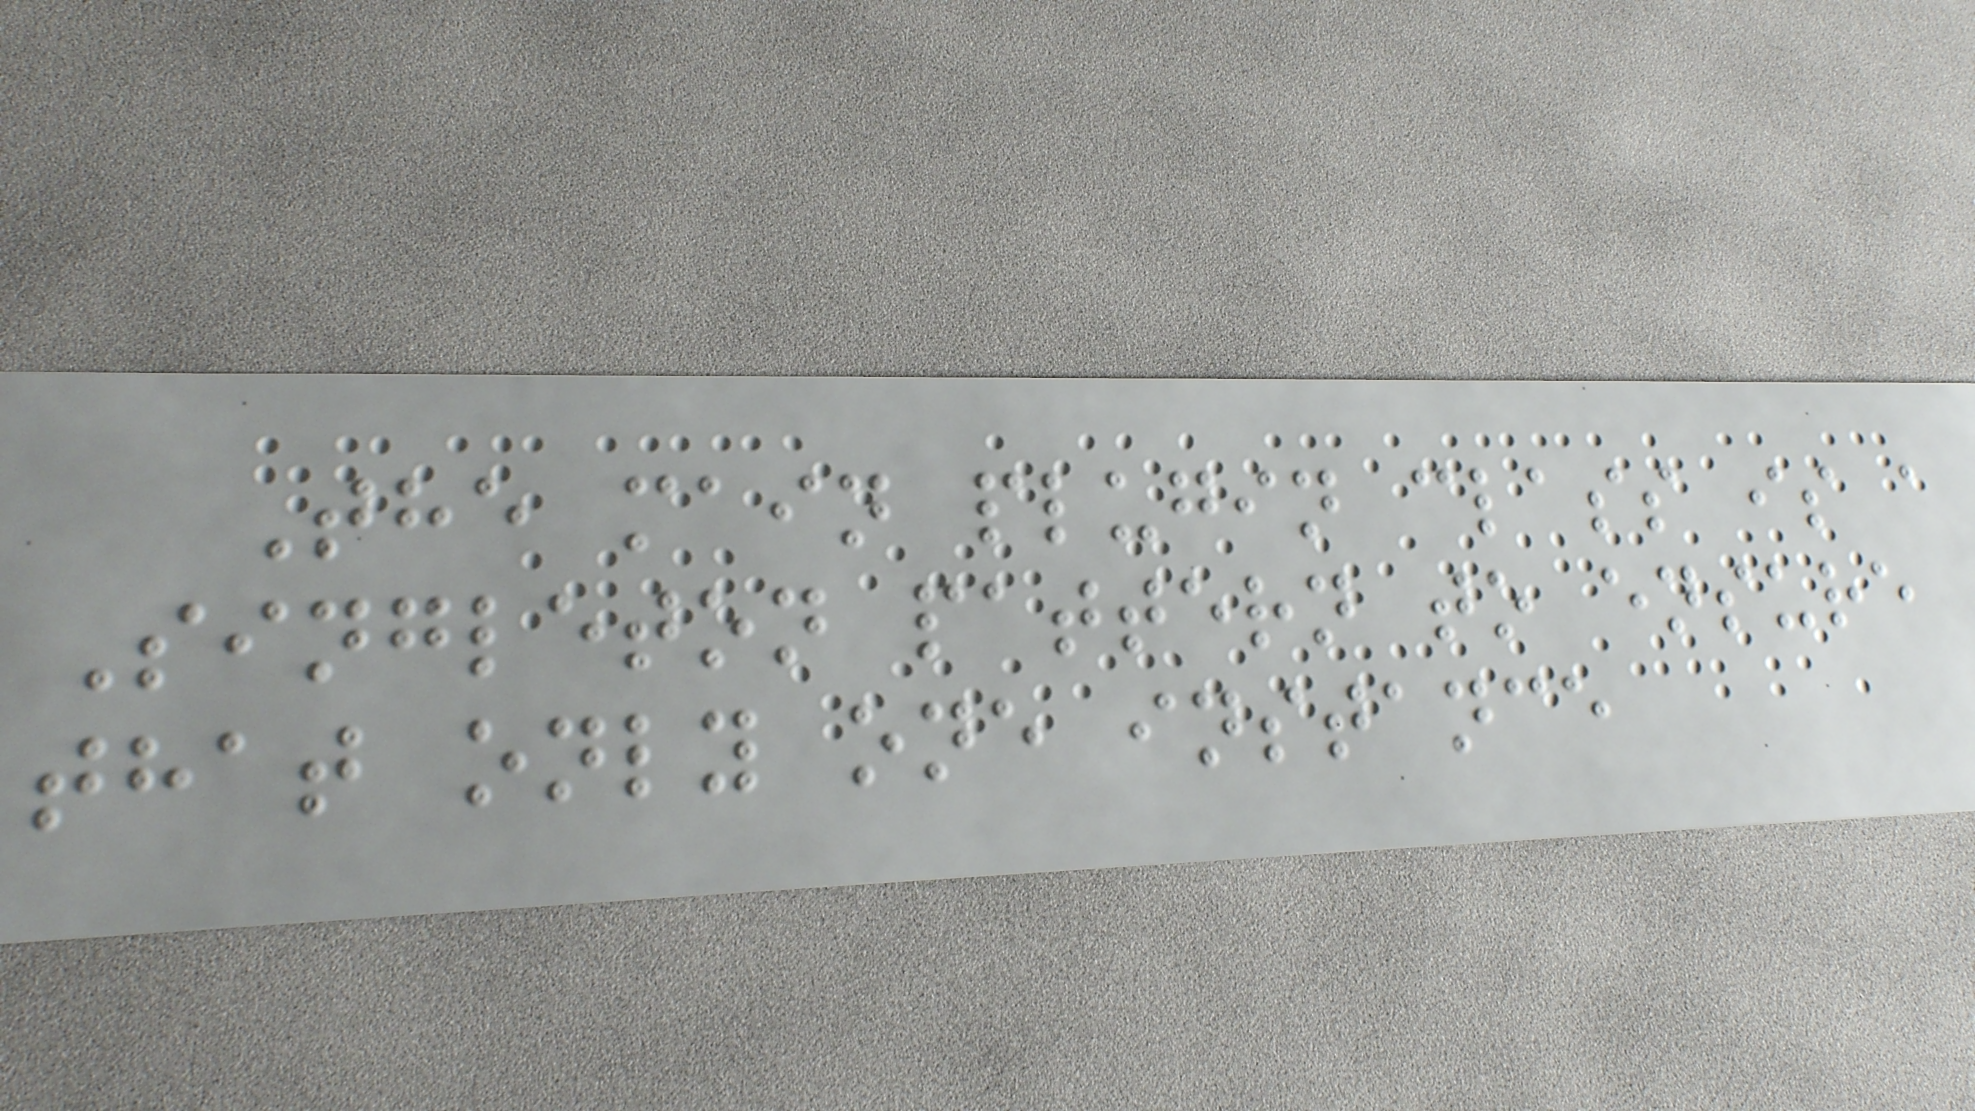The main plugin class is a
Singleton pattern to ensure
that only one instance
